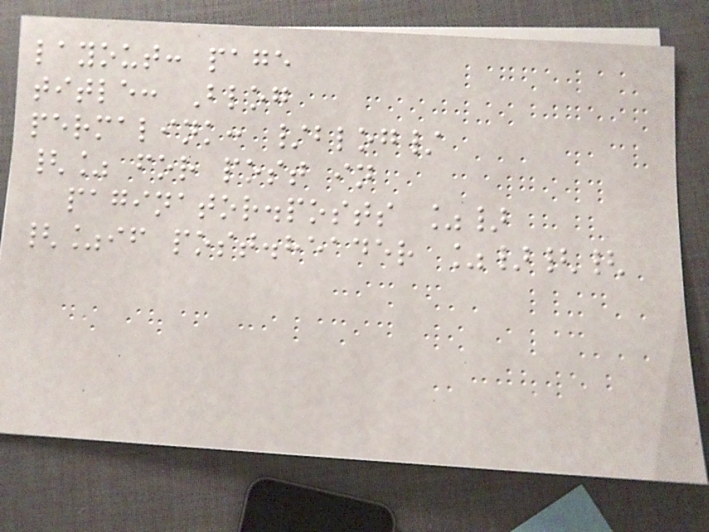layout: page
title: Blog
permalink: /blog/
{% for post in
paginator.posts %}
{%if post.header %}{{
